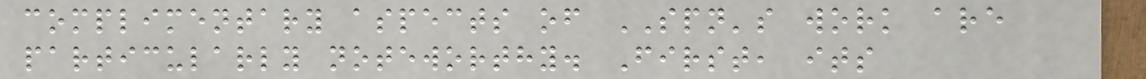complimentary aspects of SPN's work are
particularly noteworthy. First, its
